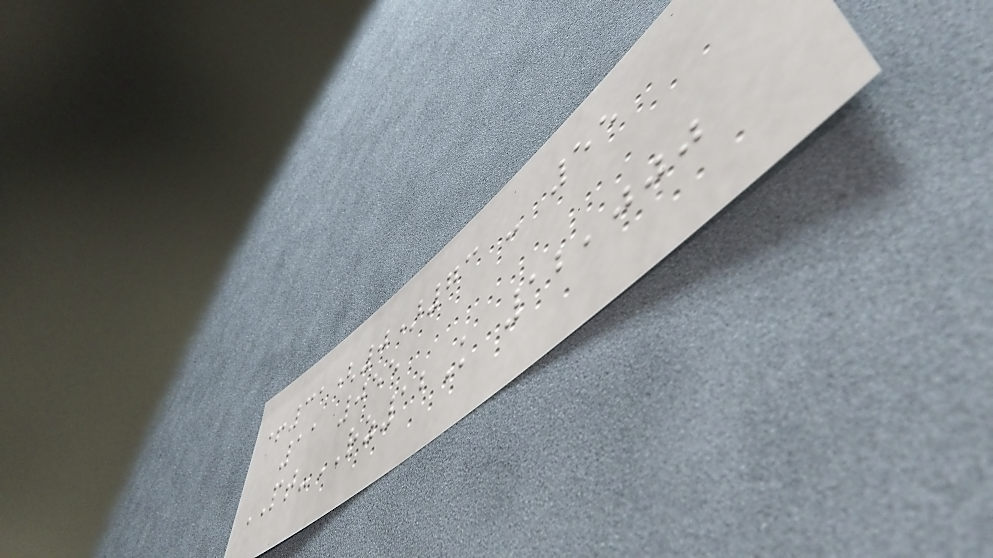+31(0)73 - 55
11 055
PT-RZ12K 12,000
